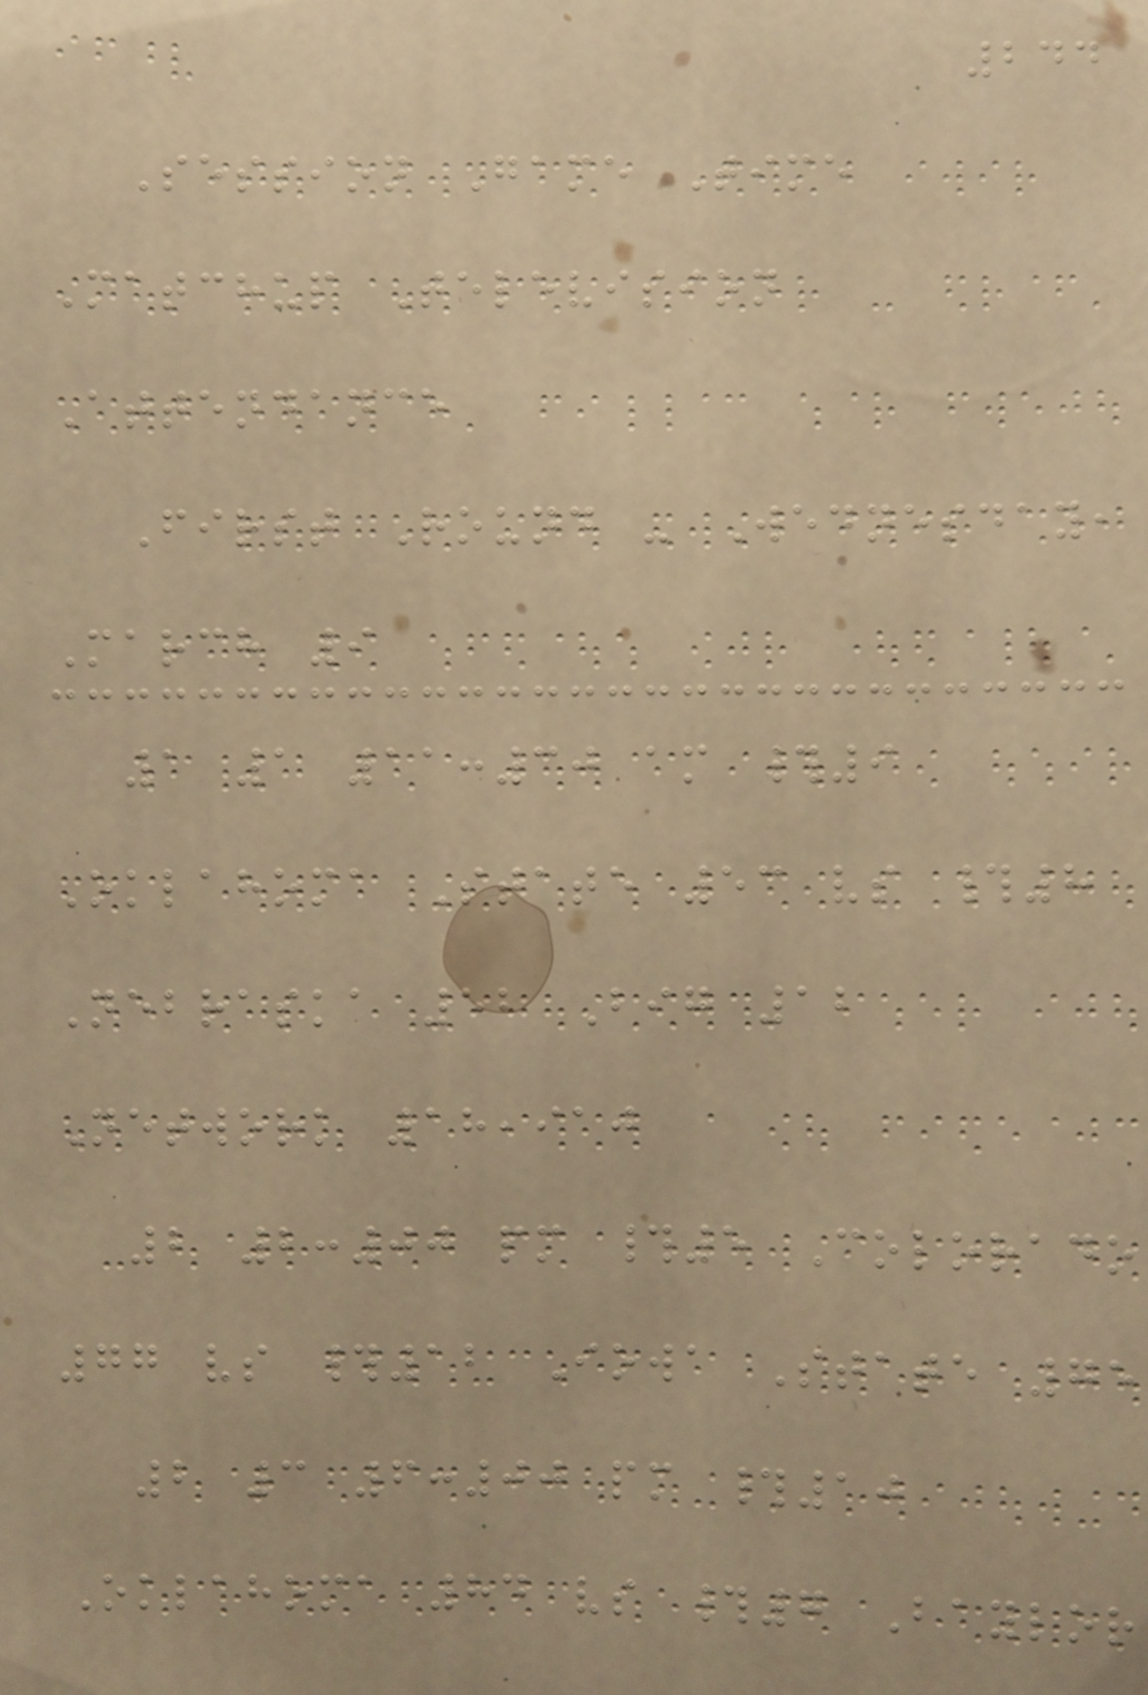244
Session Game Time
Matchup Television
Attendance
First Round - Wednesday,
March 9
1 1 11:30 am #9
Oklahoma State 53 vs #8
Nebraska 52 Big 12
Network 18,910
2 2:00 pm #5 Colorado
77 vs #12 Iowa State 75
2 3 6:00 pm #10
Oklahoma 84 vs #7 Baylor
